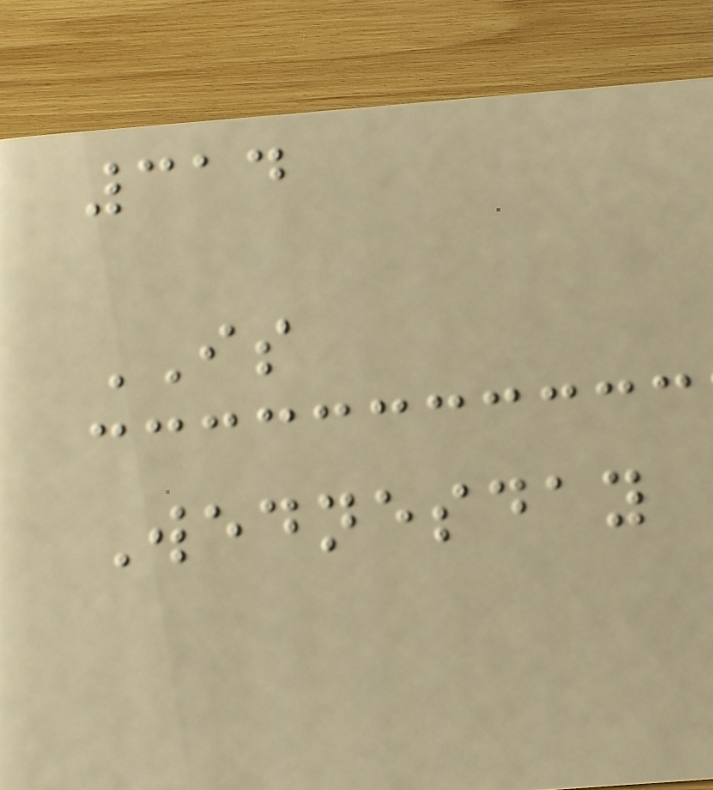314
IS
Wednesday
